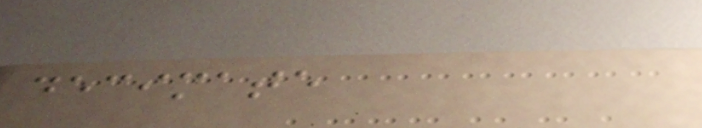decimate
